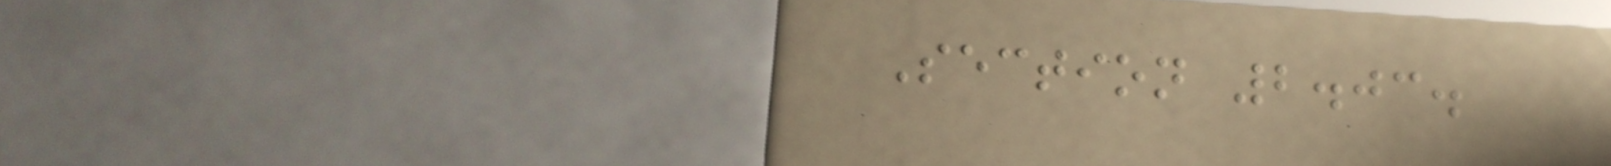Section 2.03.
